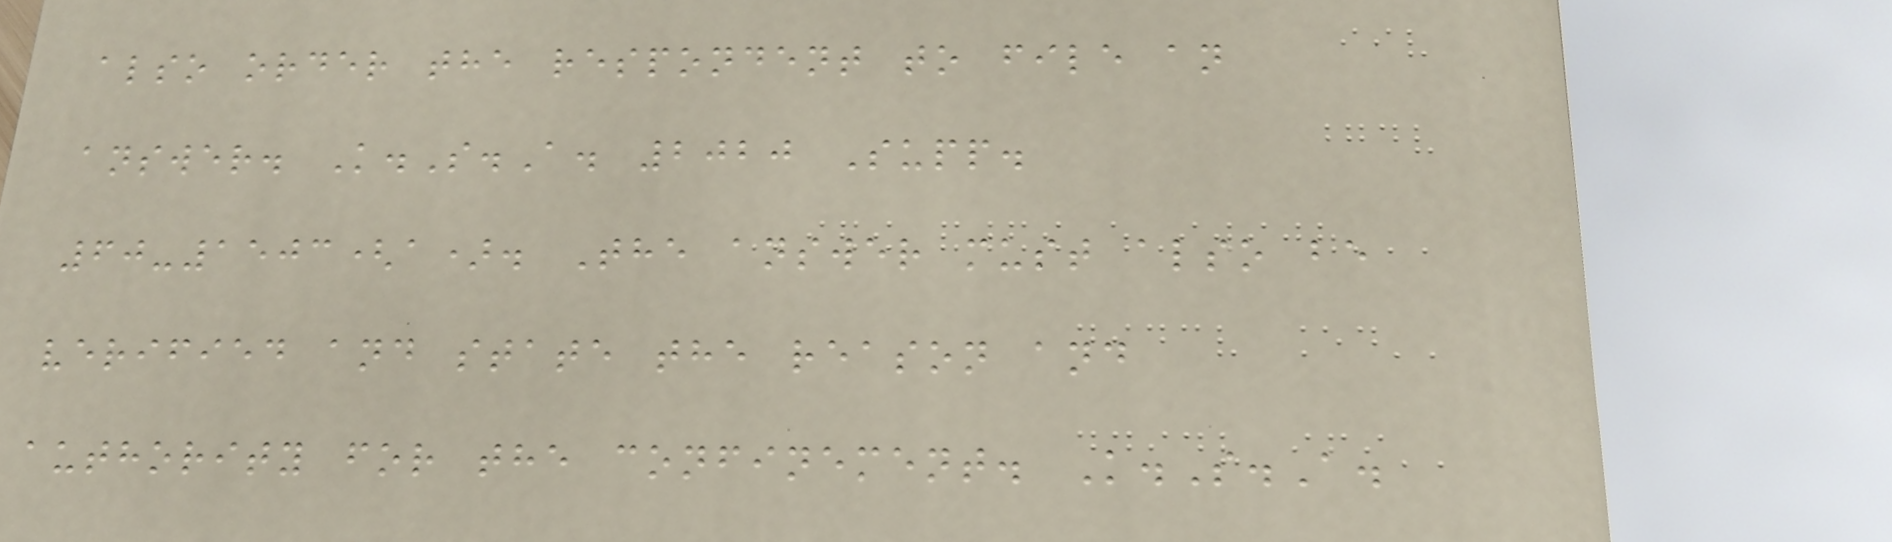also order the respondent to file an
answer. K.S.A. 2020 Supp.
60-1503(a). The answer must also be
verified and state the reason and
authority for the confinement. K.S.A.
